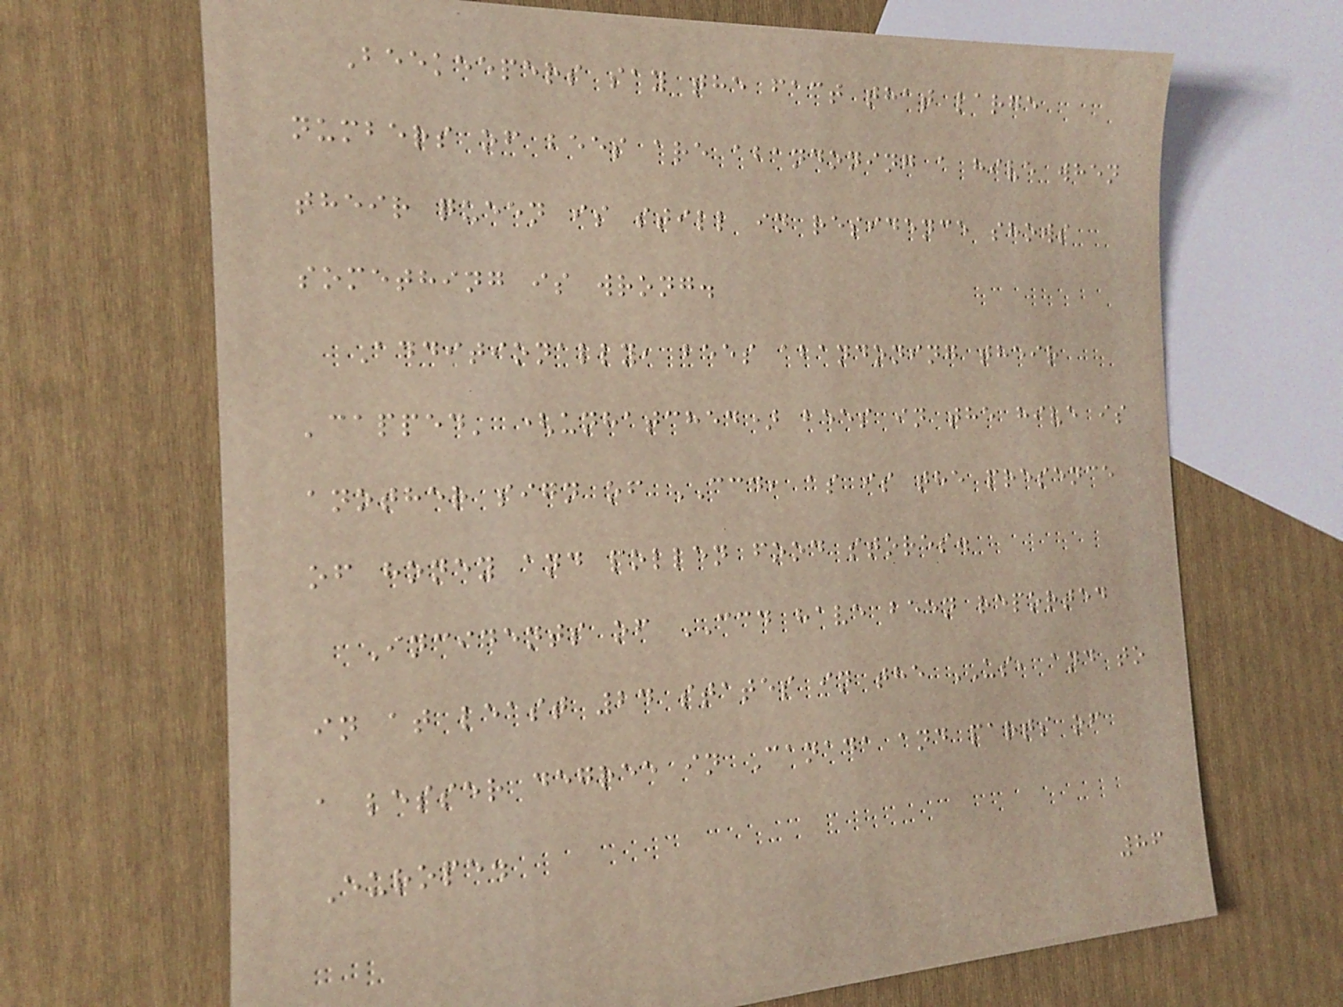Beekeepers say the fact that large
numbers of bees are abandoning a hive when
their queen is still in residence shows
something is wrong.
Additionally, bees abandoning their
'capped' (unhatched) bees in the hive is
another sign of CCD, as is the presence
of honey and pollen food stores.
Incidents of CCD have been reported
in at least 24 states in the US, and to
a lesser degree in Canada and parts of
Europe.
86
